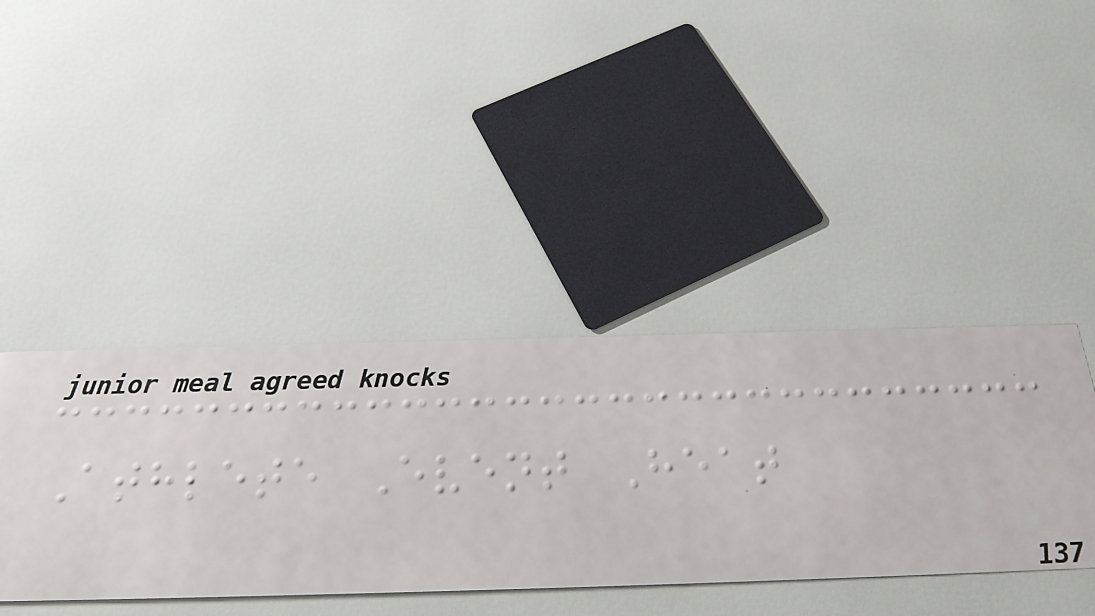Athlete Event Heat
